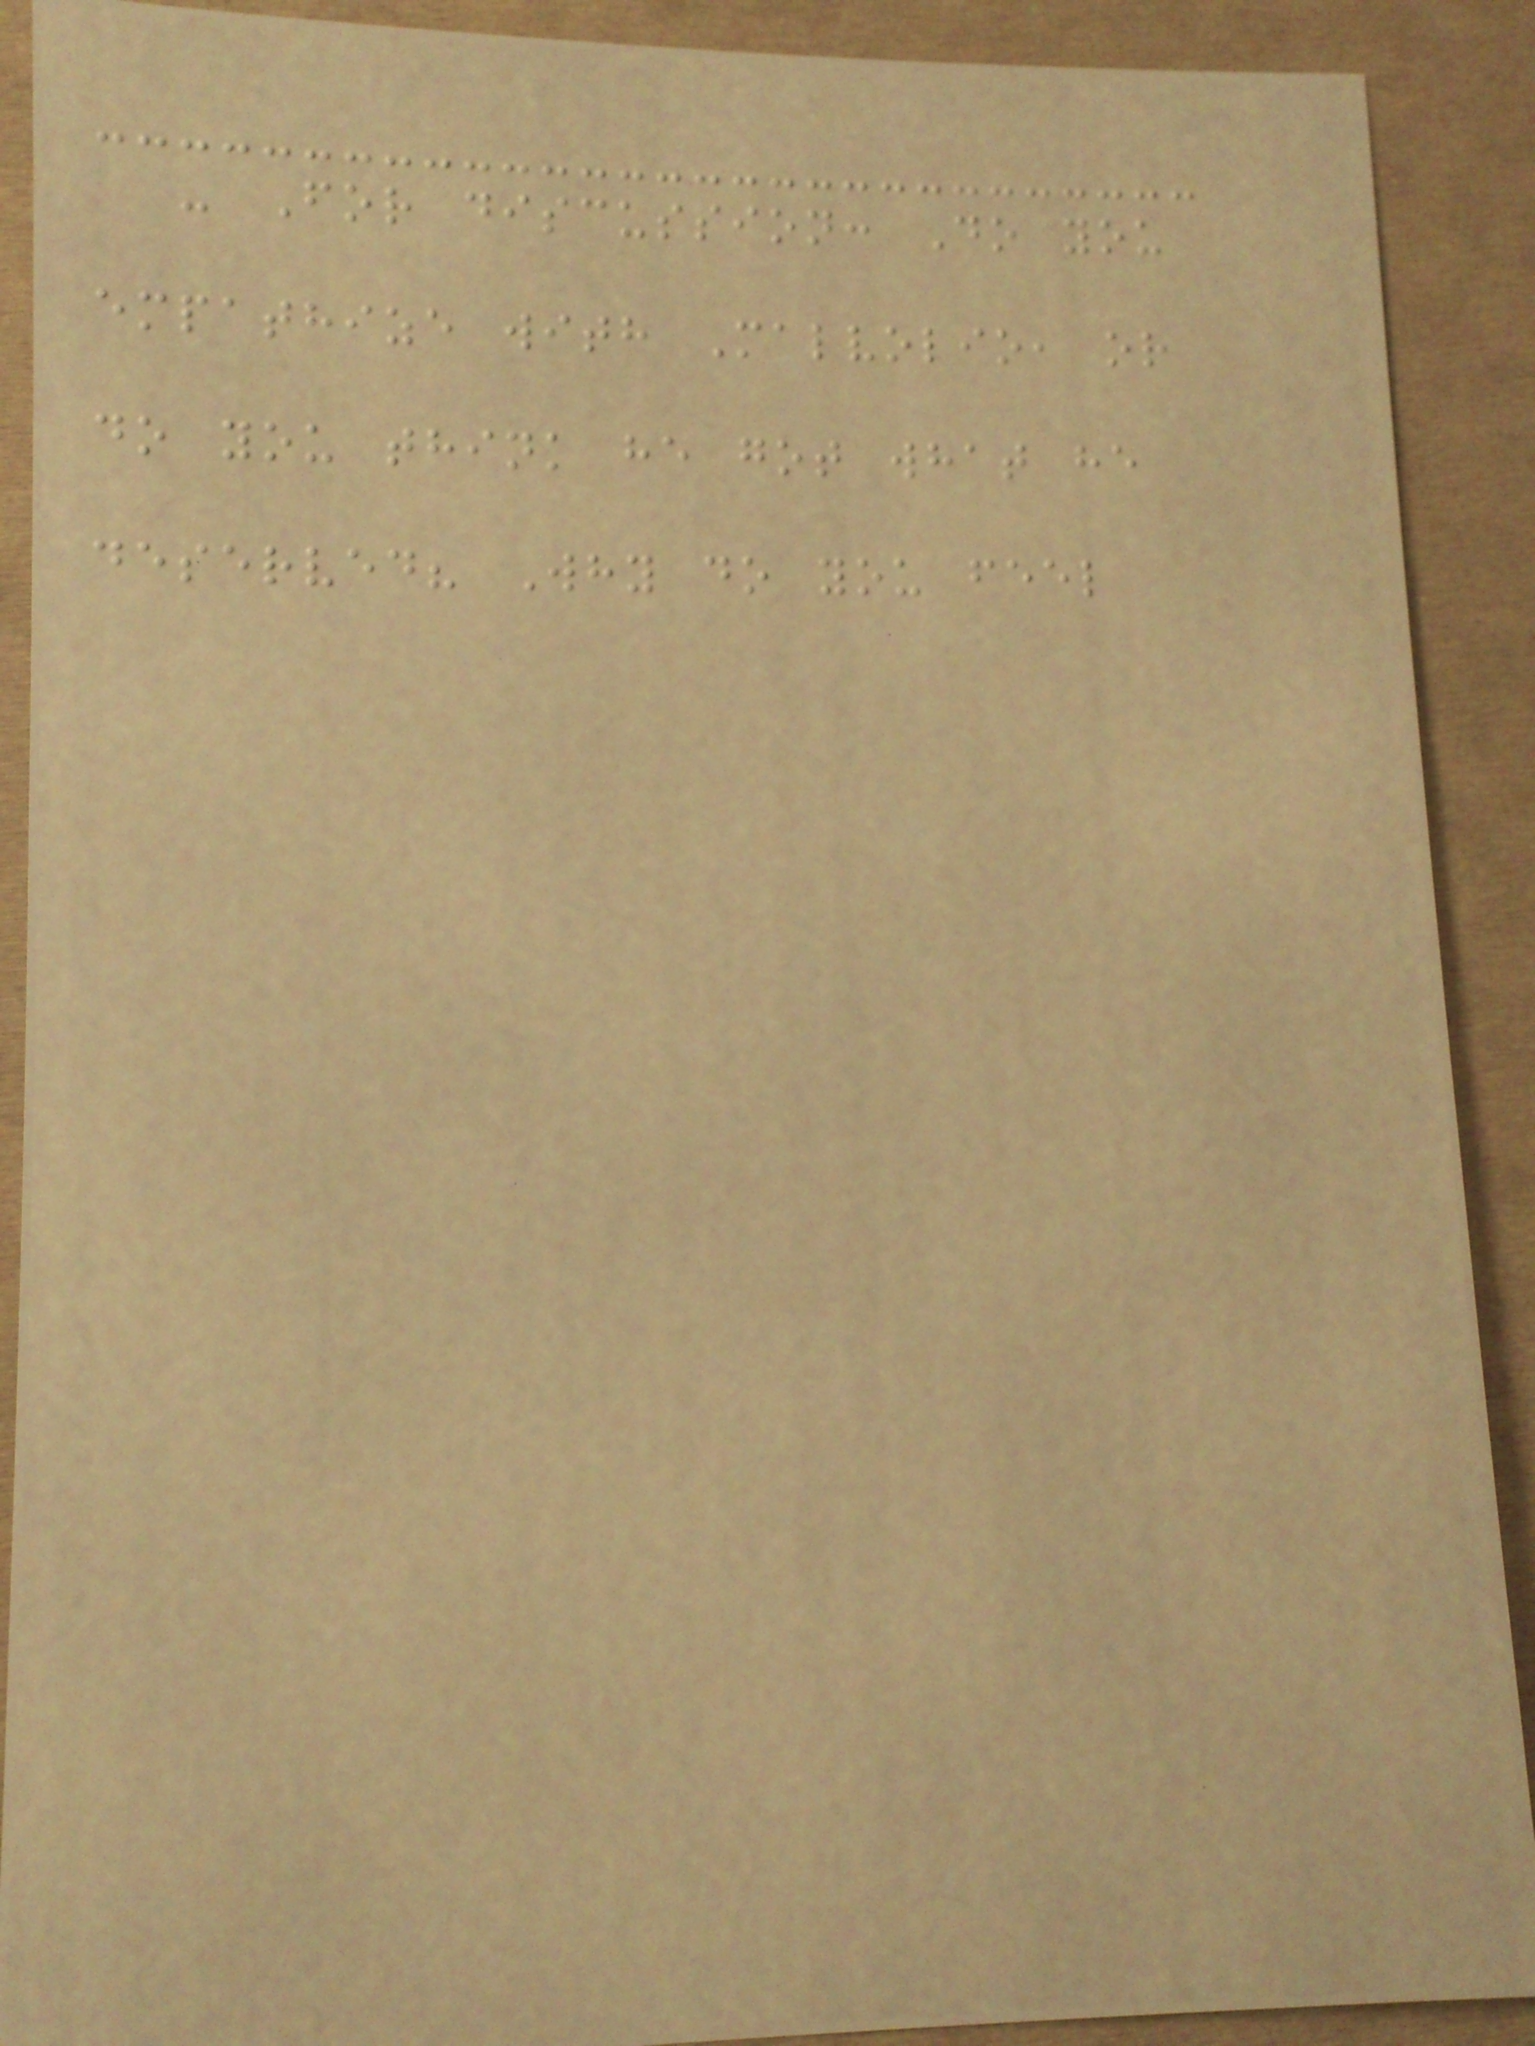- For discussion: Do you
empathize with Malvolio, or
do you think he got what he
deserved? Why do you feel
